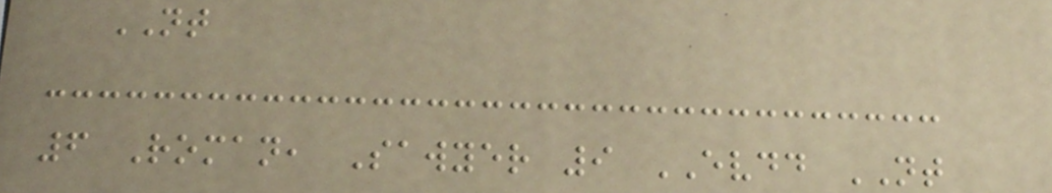NT
6 Roman, Sawyer 9 EVDD NT
